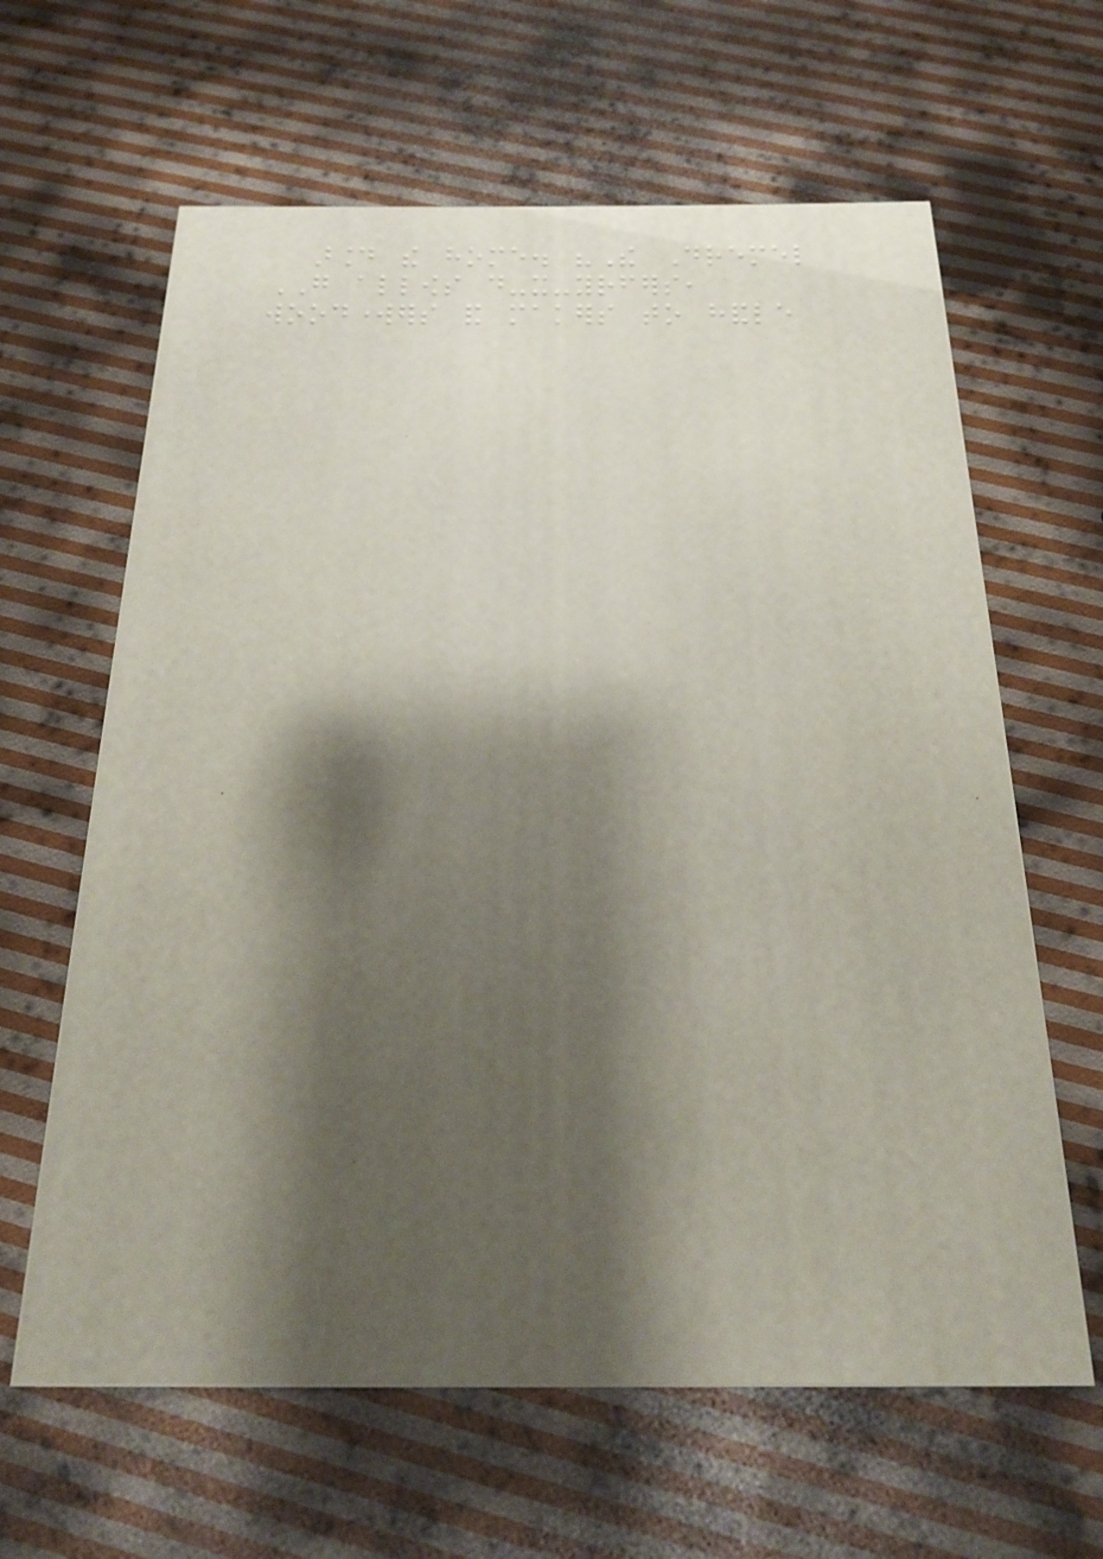around the home. "The Dremel
GO allows do-it-yourselfers,
woodworkers and makers to handle
